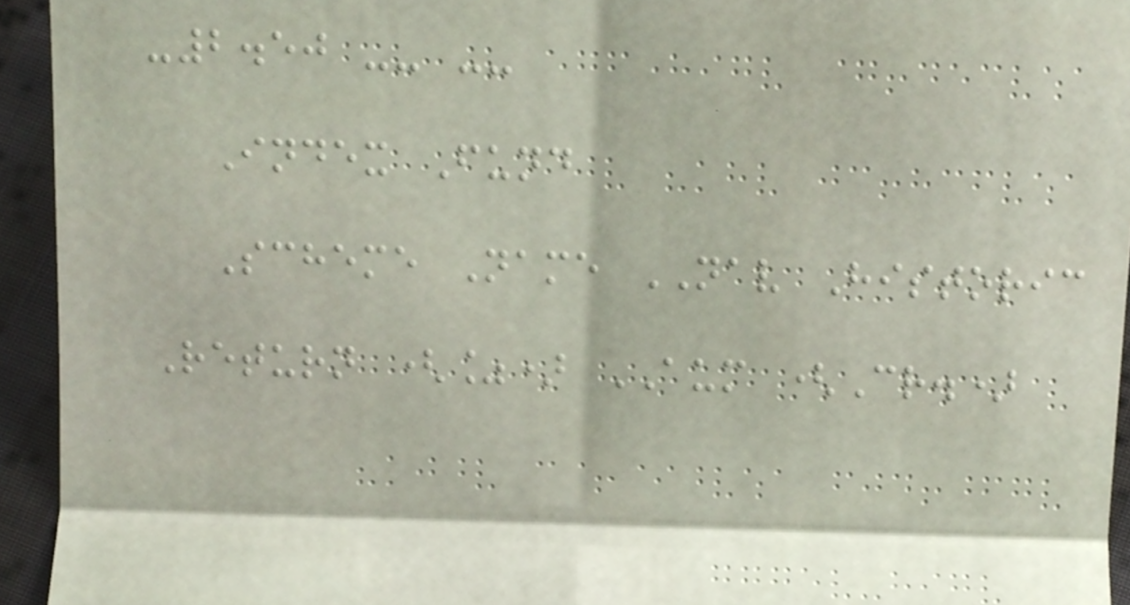-2.50 -- --
Index Fund
Scheme Name NAV Historic
Return (%) AUM (Cr.)
